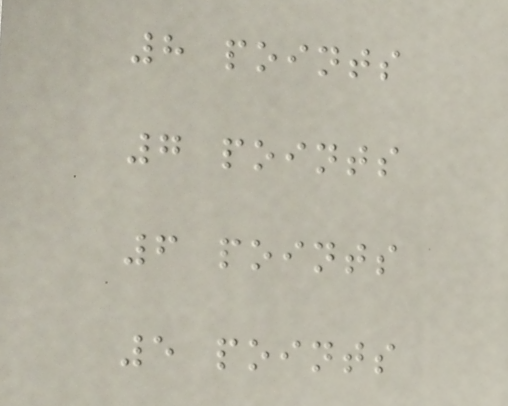8 points
7 points
6 points
5 points
